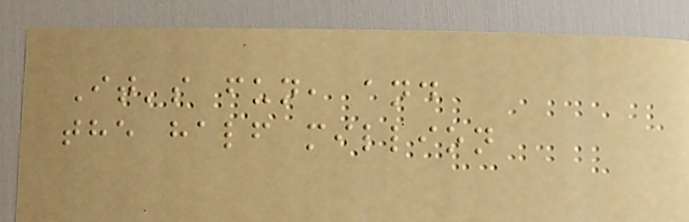It's fun, and
the half million
